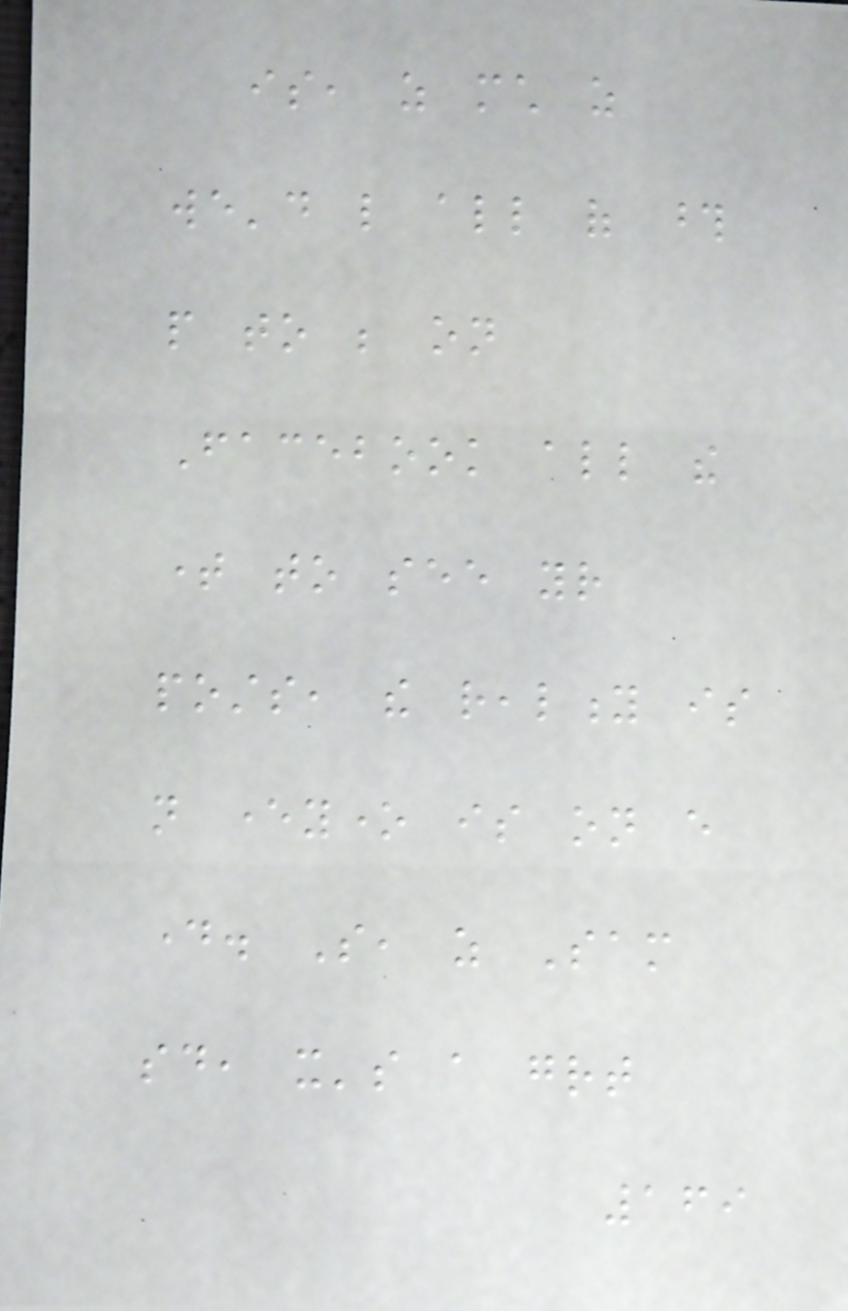is, as much as
we'd like all of those
people to be on
Facebook all the
time to see your
posts, the reality is
not everyone is on every
day. So, as Sam
said, it's a great
169
